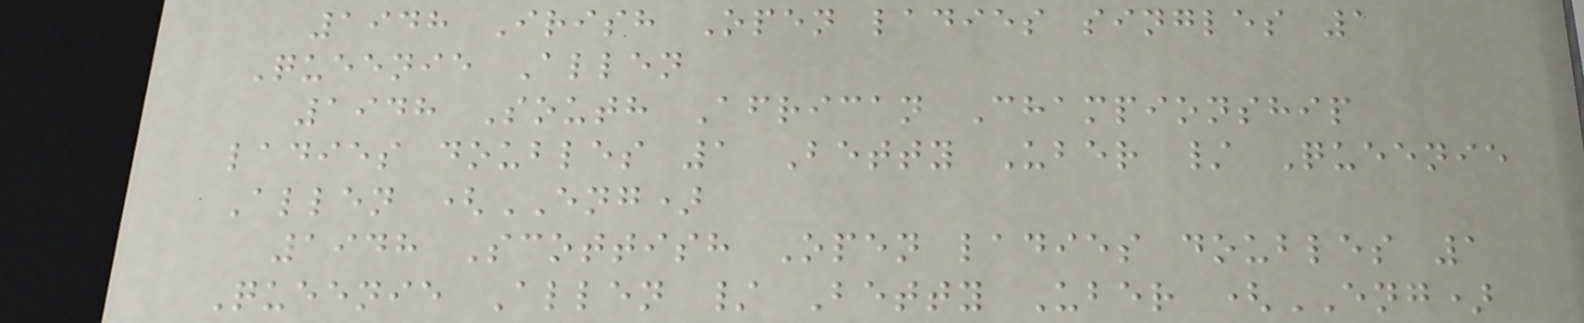1948 Irish Open ladies singles 1
Queenie Allen
1948 South African Championship
ladies doubles 1 Betty Uber / Queenie
Allen (ENG)
1948 Scottish Open ladies doubles 1
Queenie Allen / Betty Uber (ENG)
